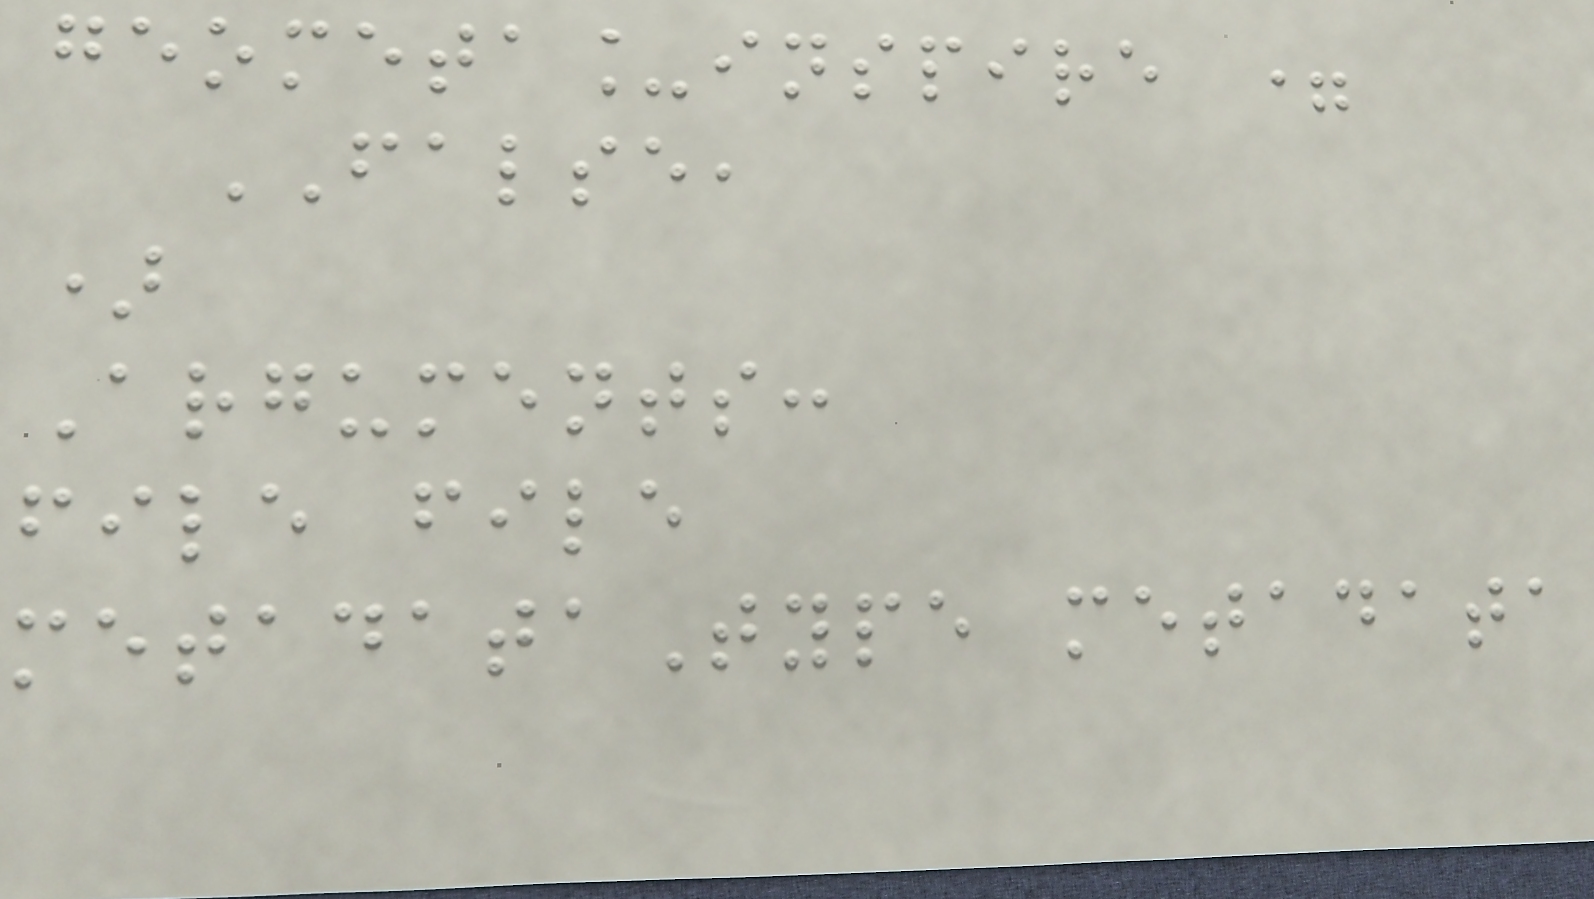geometa_inspire =
FALSE,
)
Arguments:
file file
metadataType metadata
